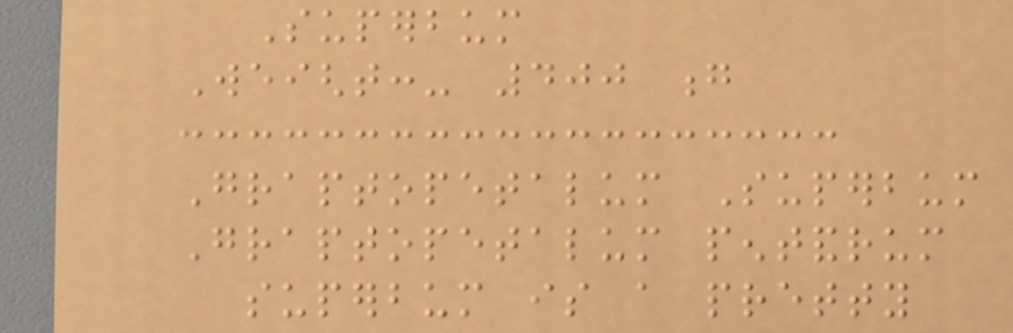Superbum
Weight:- 400 g
Graptopetalum Superbum
Graptopetalum pentandrum
superbum is a pretty
